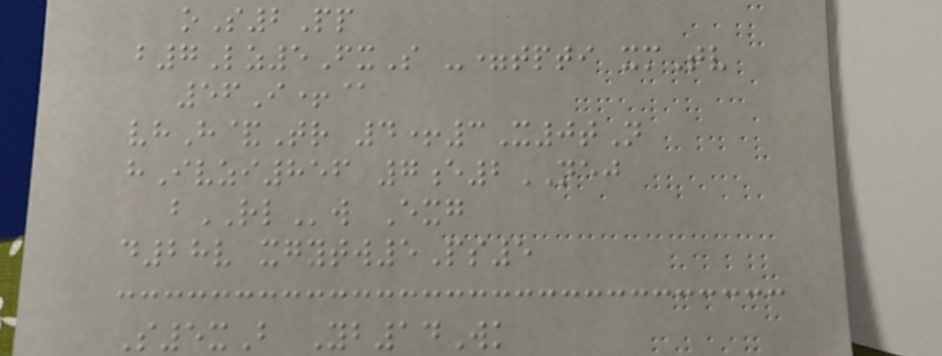oS2Pp
b7Lz5FxS -=tpti xmTv
56I+@
vhH&Tr 4+3X0tN
hIvzi856 7e2NEJ
bRLw Exg
d28v xgytw5Ps5
S5xB Yb14Wk
